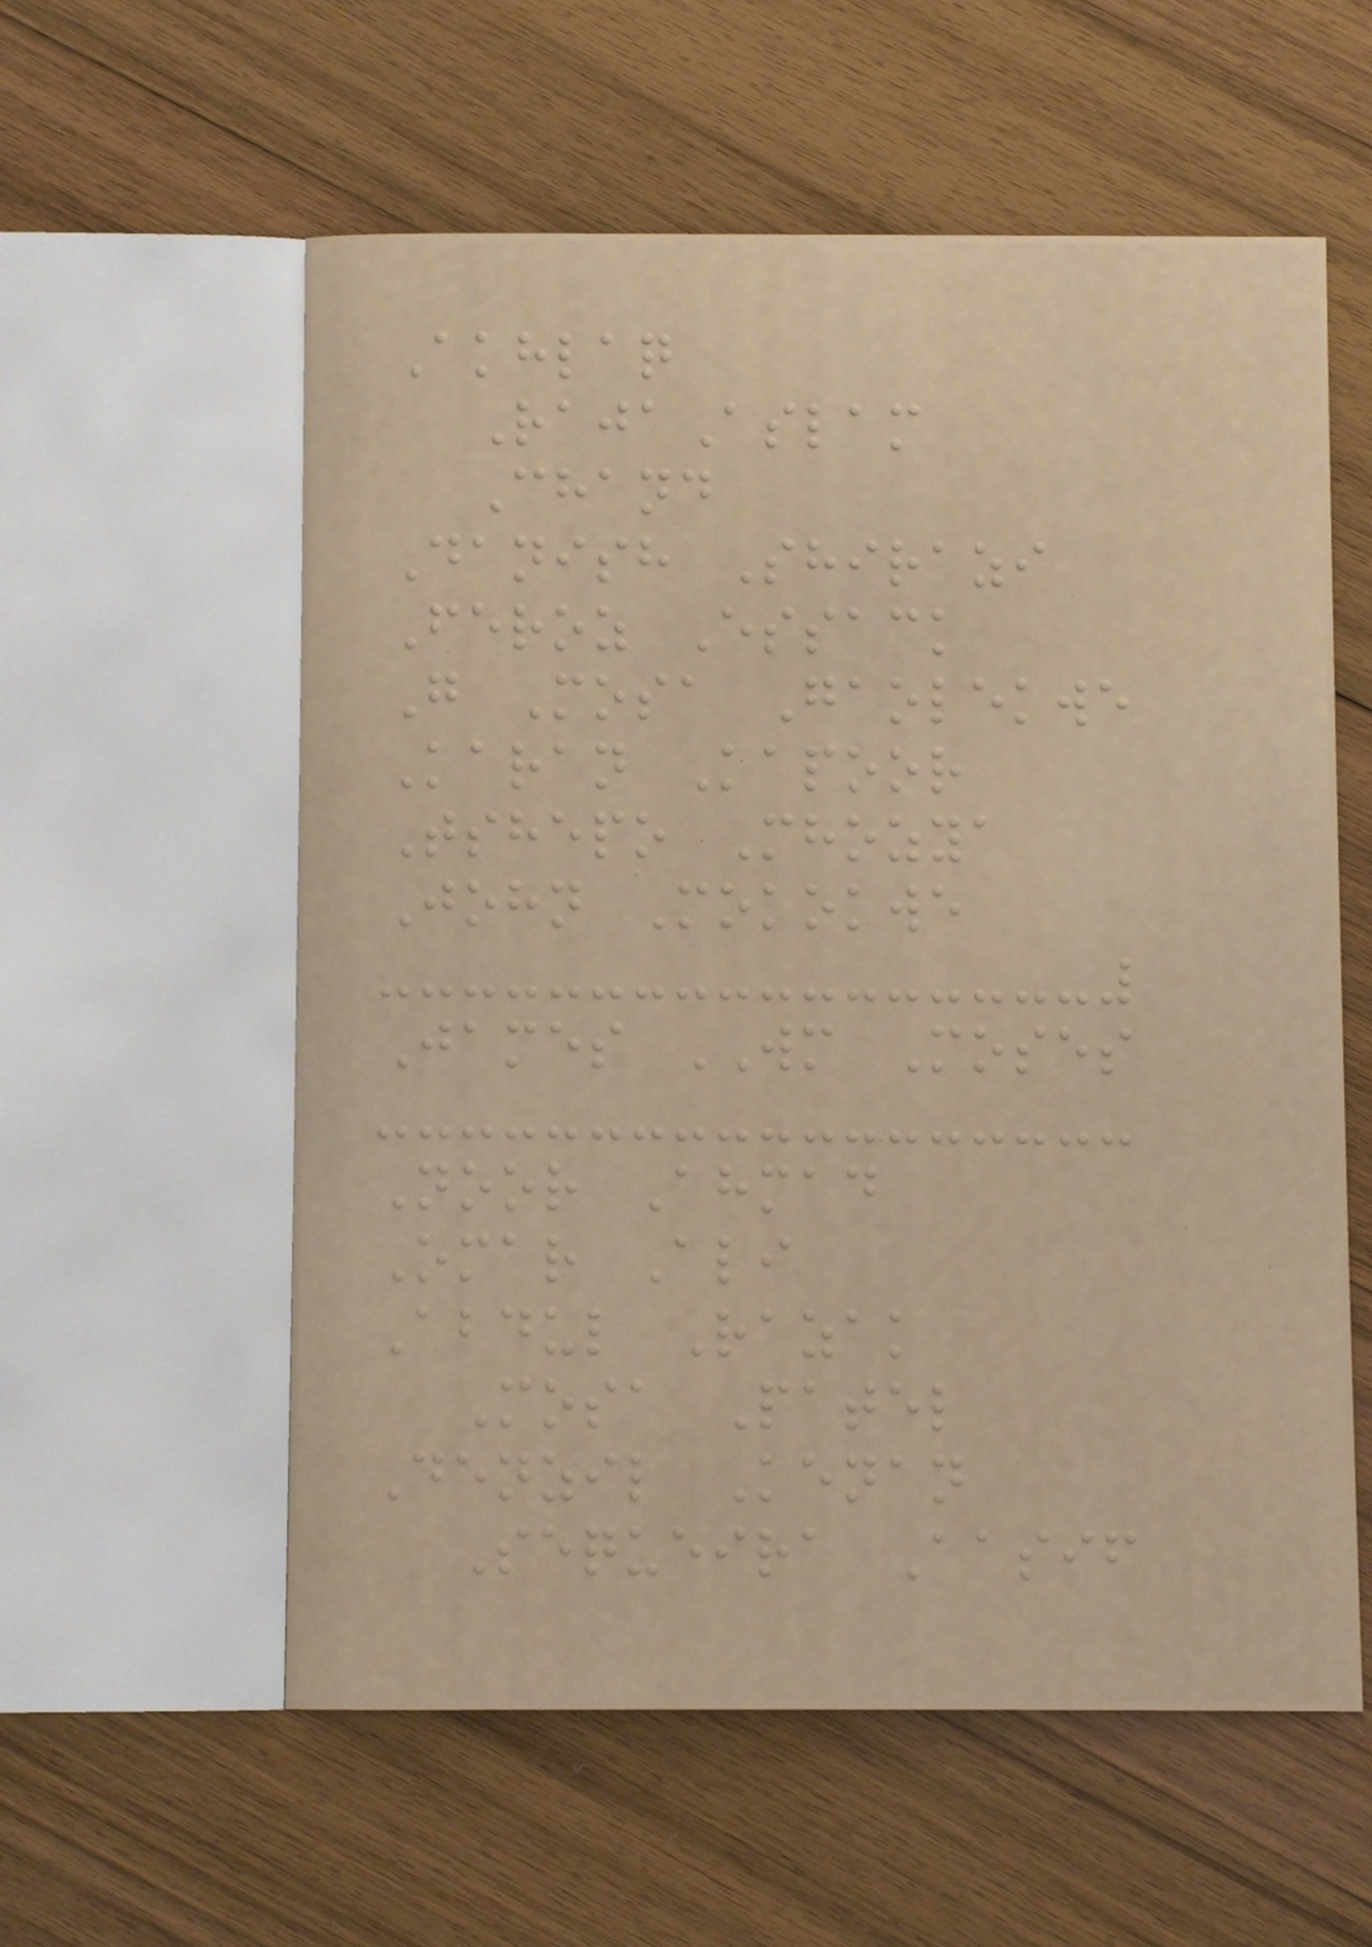Akhlaq
RajaAslam
Chand
Danish Shirazi
Feroz Essack
G Mosa Gaolekwe
Karan Kapoor
Tshepo Mhozya
John Mokokwe
James WM Moses
Noor Ahmad
Omar Ali
Abdul Razak
Mosa Patel
Denzil Kenan
Sequeira Aasif
